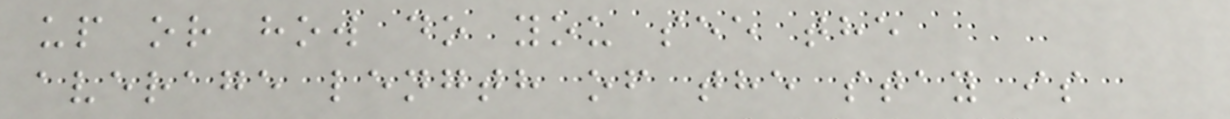up or how do you see the
average length of the stay is
